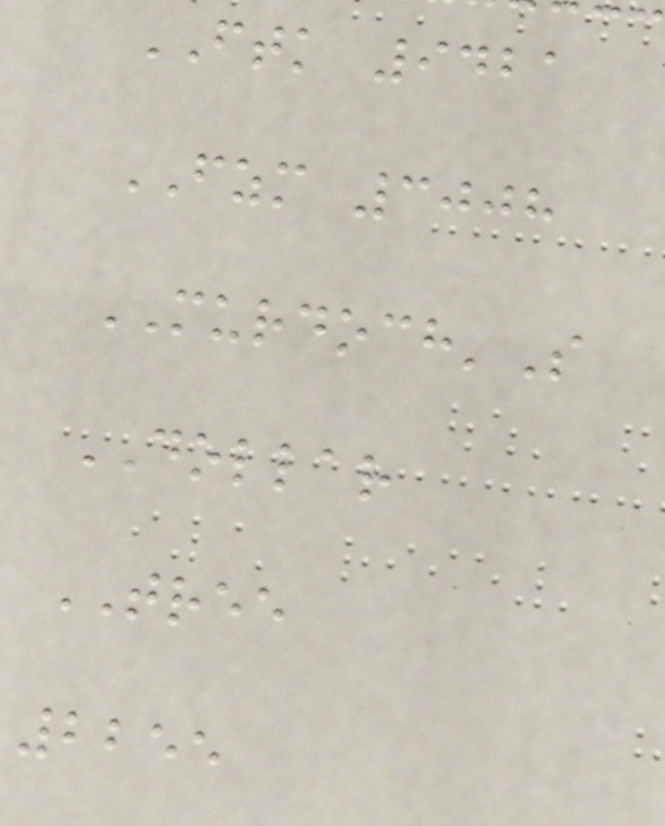FTK 9421
FZM 3008
MURDOCH'S
DOLLAR
TREE
2255
